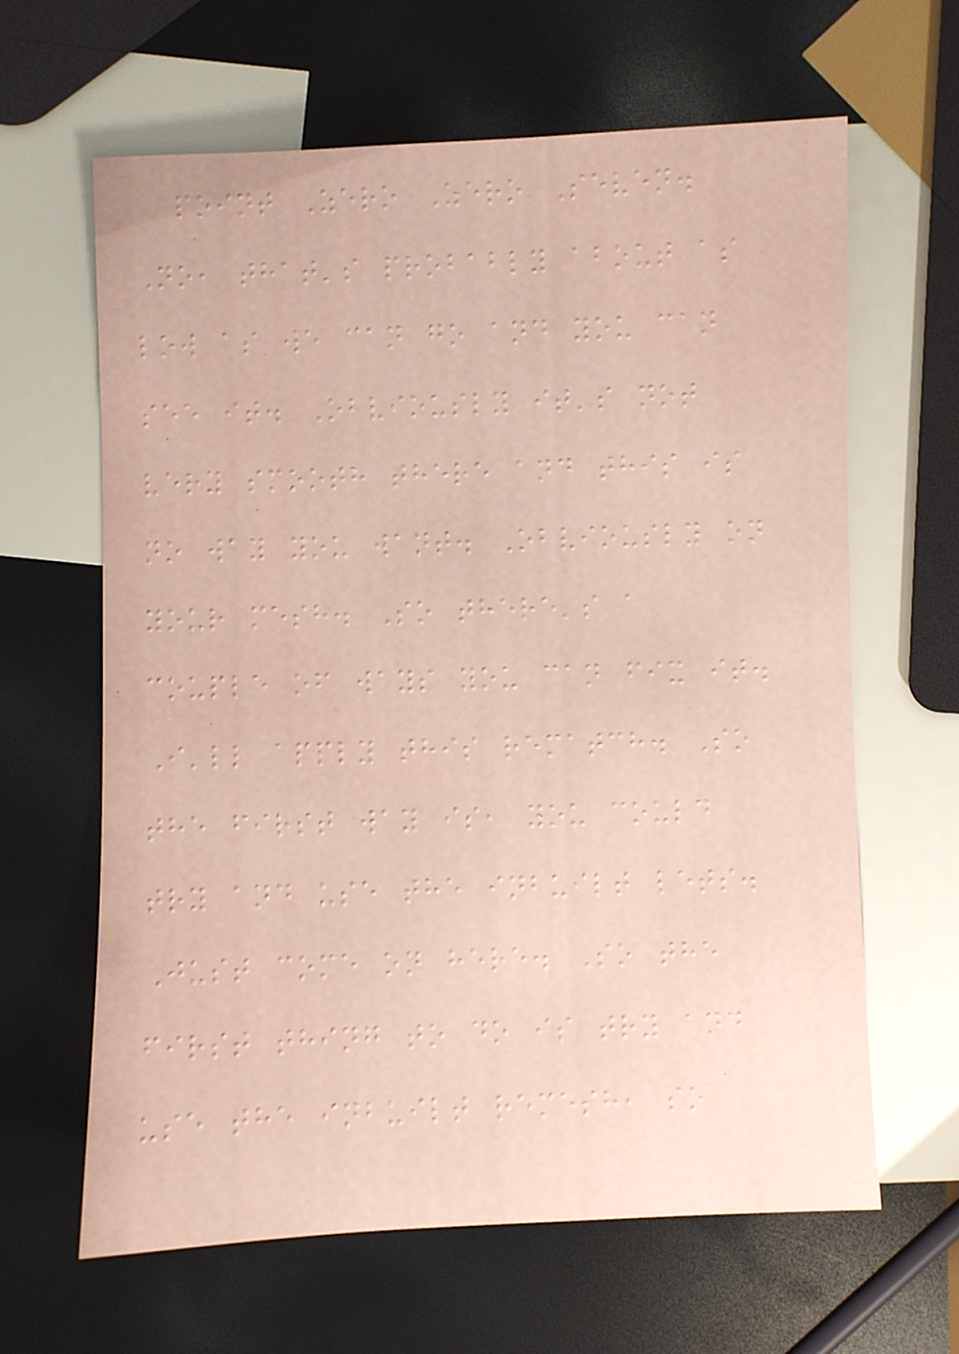point Zero Zero Seven.
No, that's probably about as
low as we can go and you can
see it. Obviously it's not
very smooth there and this is
no way you want. Obviously on
your mesh. So there's a
couple of ways you can fix it.
I'll apply this rematch. So
the first way is, you could
try and use the inbuilt lets.
Just come on here. So the
first thing to do is try and
use the inbuilt remesh, so
